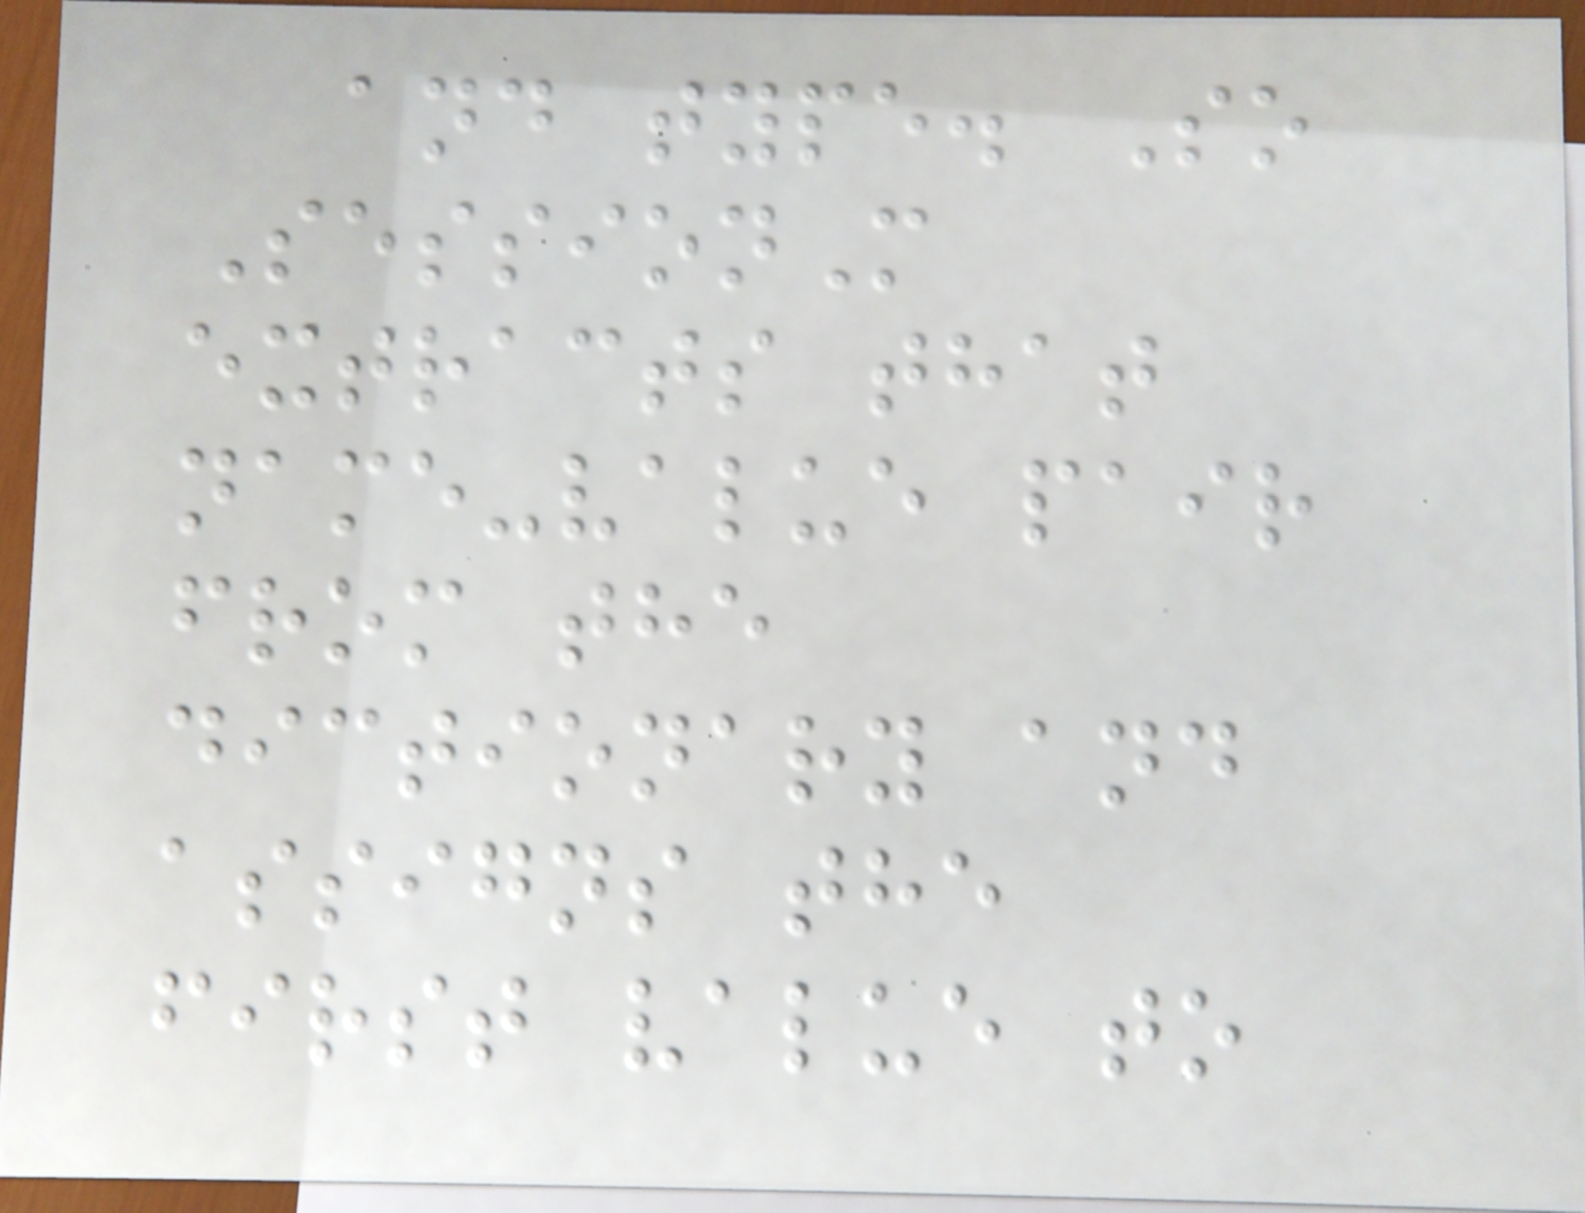and type. So
SessionM
extracts that
name-value pair
from the
dictionary and
assigns the
first value to
